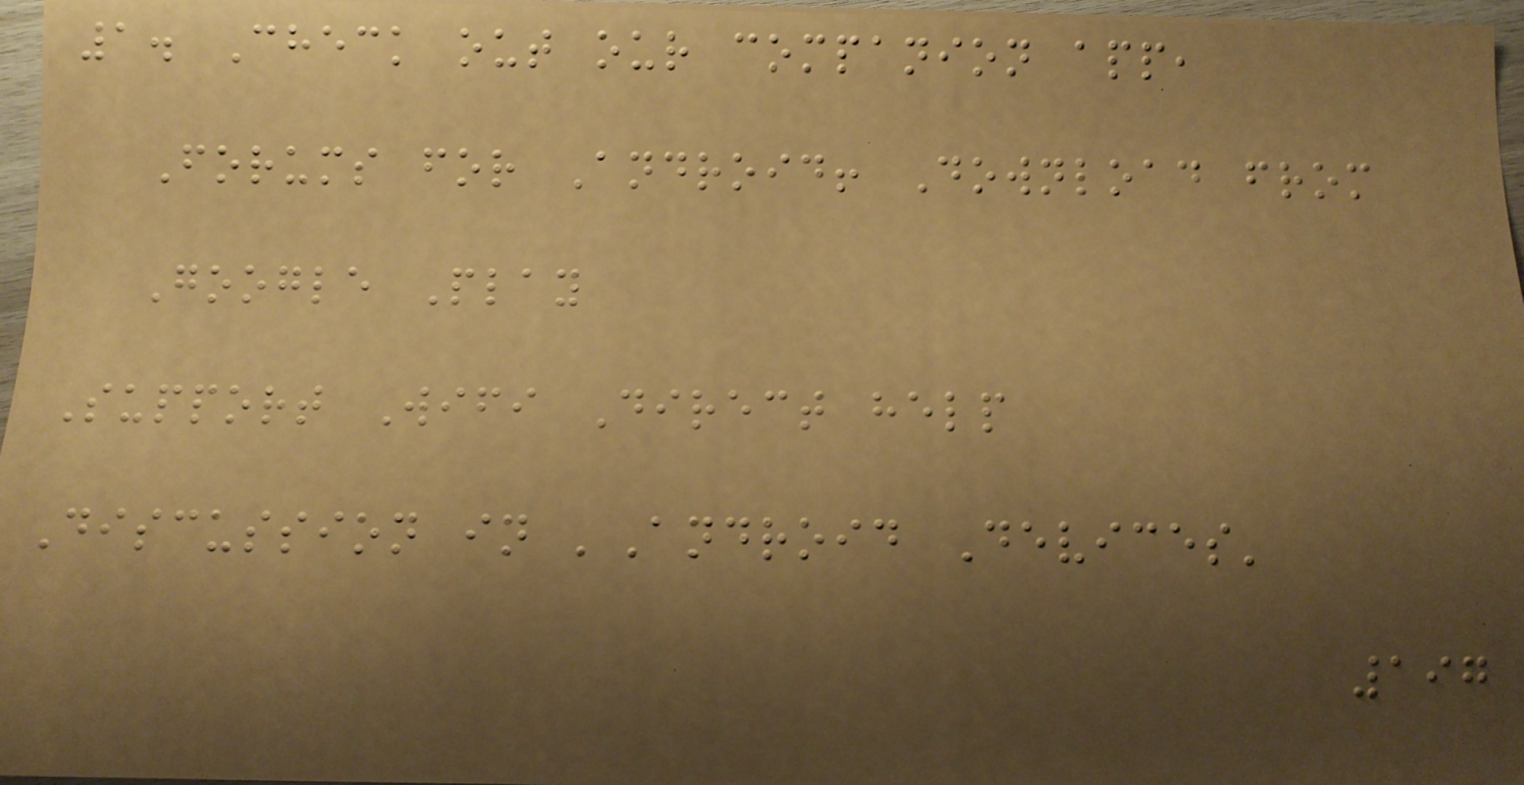1. Check out our companion app,
Forums for Android! Download from
Google Play
Support Wifi Direct help
Discussion in 'Android Devices'
197
